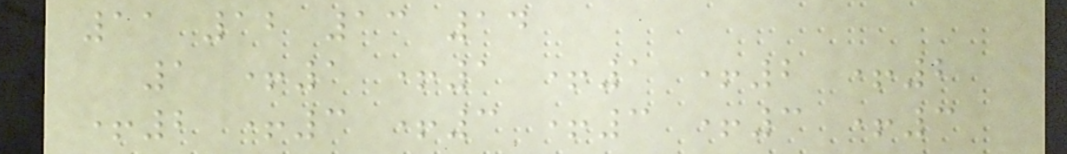11 12 13 14
1 +1 +1 +1 +2 +2
+2 +3 +3 +3 +3 +3
